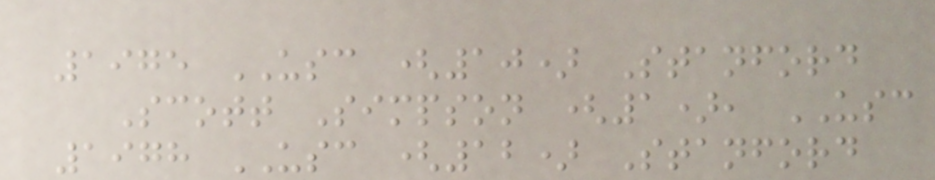1975 USC (10) Stanford
Scott Simpson (1), USC
1978 USC (12) Stanford
